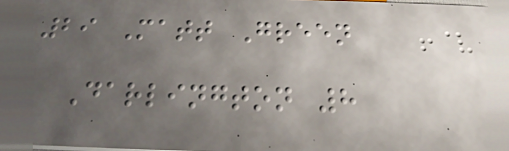29 Matt Green
Darlington 8
